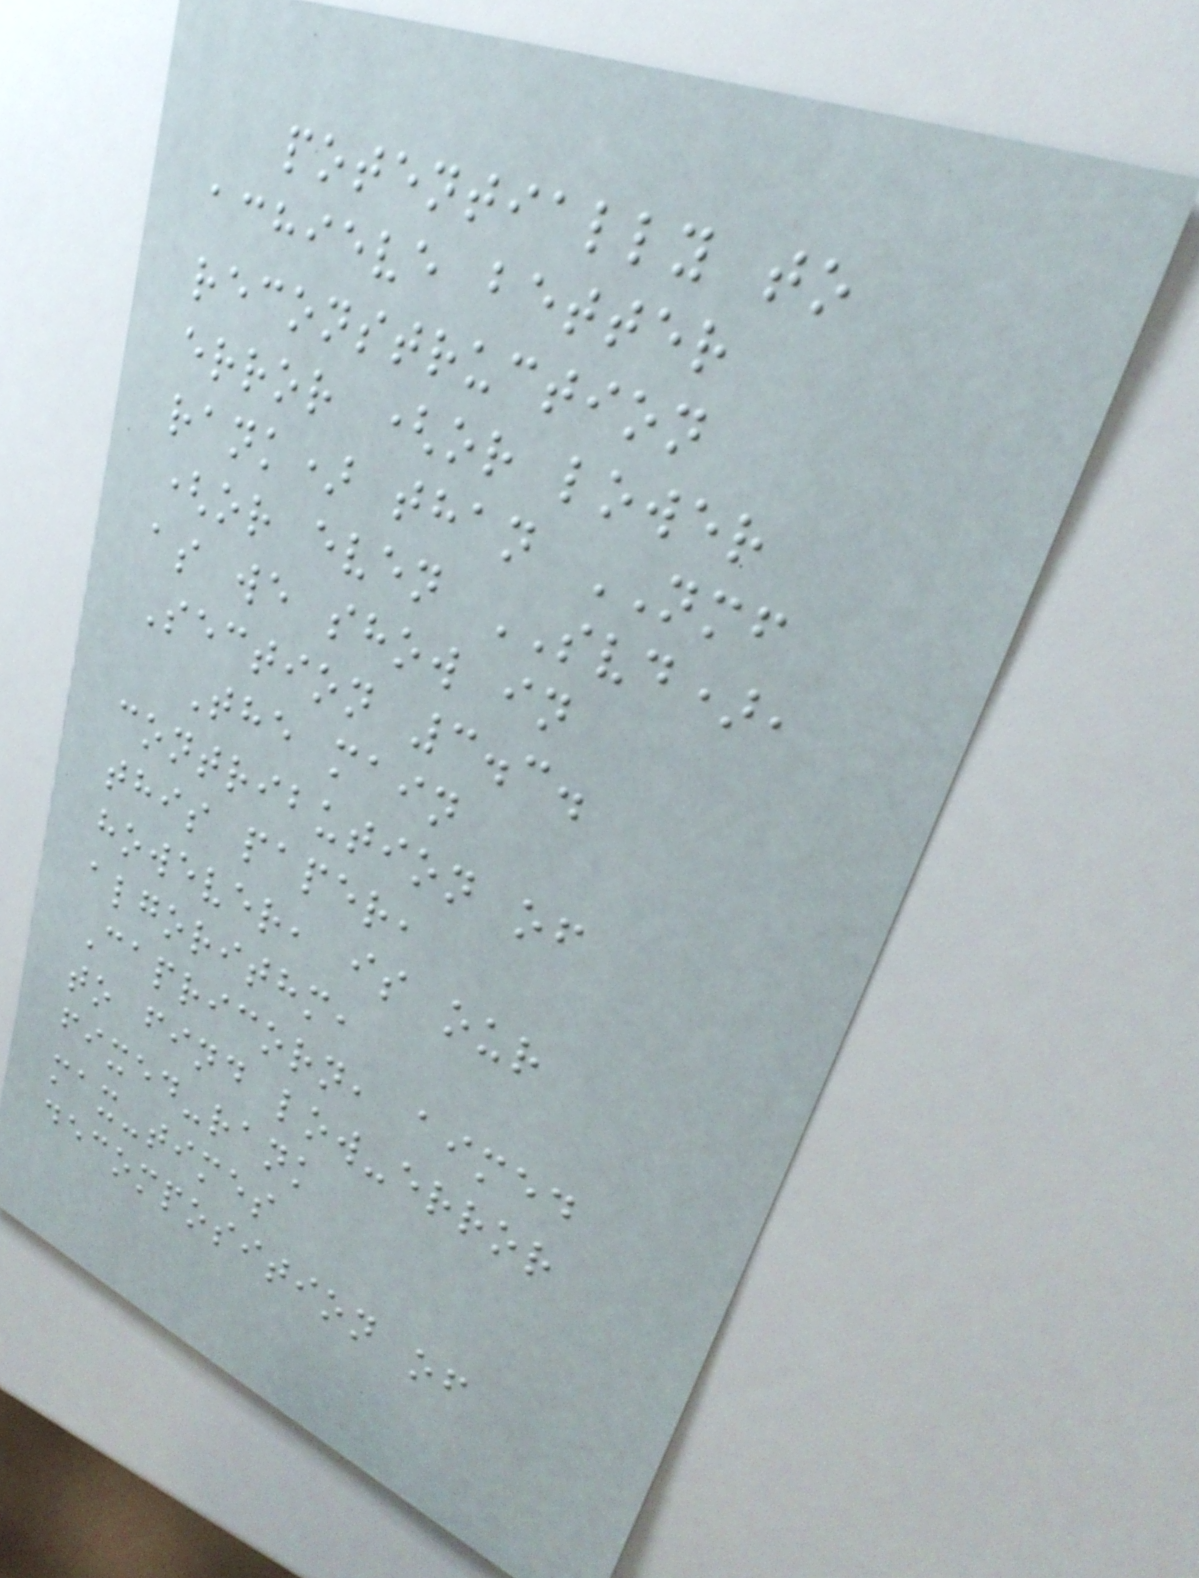potentially to
achieve better
reconstruction
error (or lower
rank) than NMF
(or even SVD),
as we show in
Section 3.3.
The main
contribution of
this paper,
however, is our
algorithm,
Capricorn, aimed
to find low-error
fixed-rank
max-times
decomposition of
